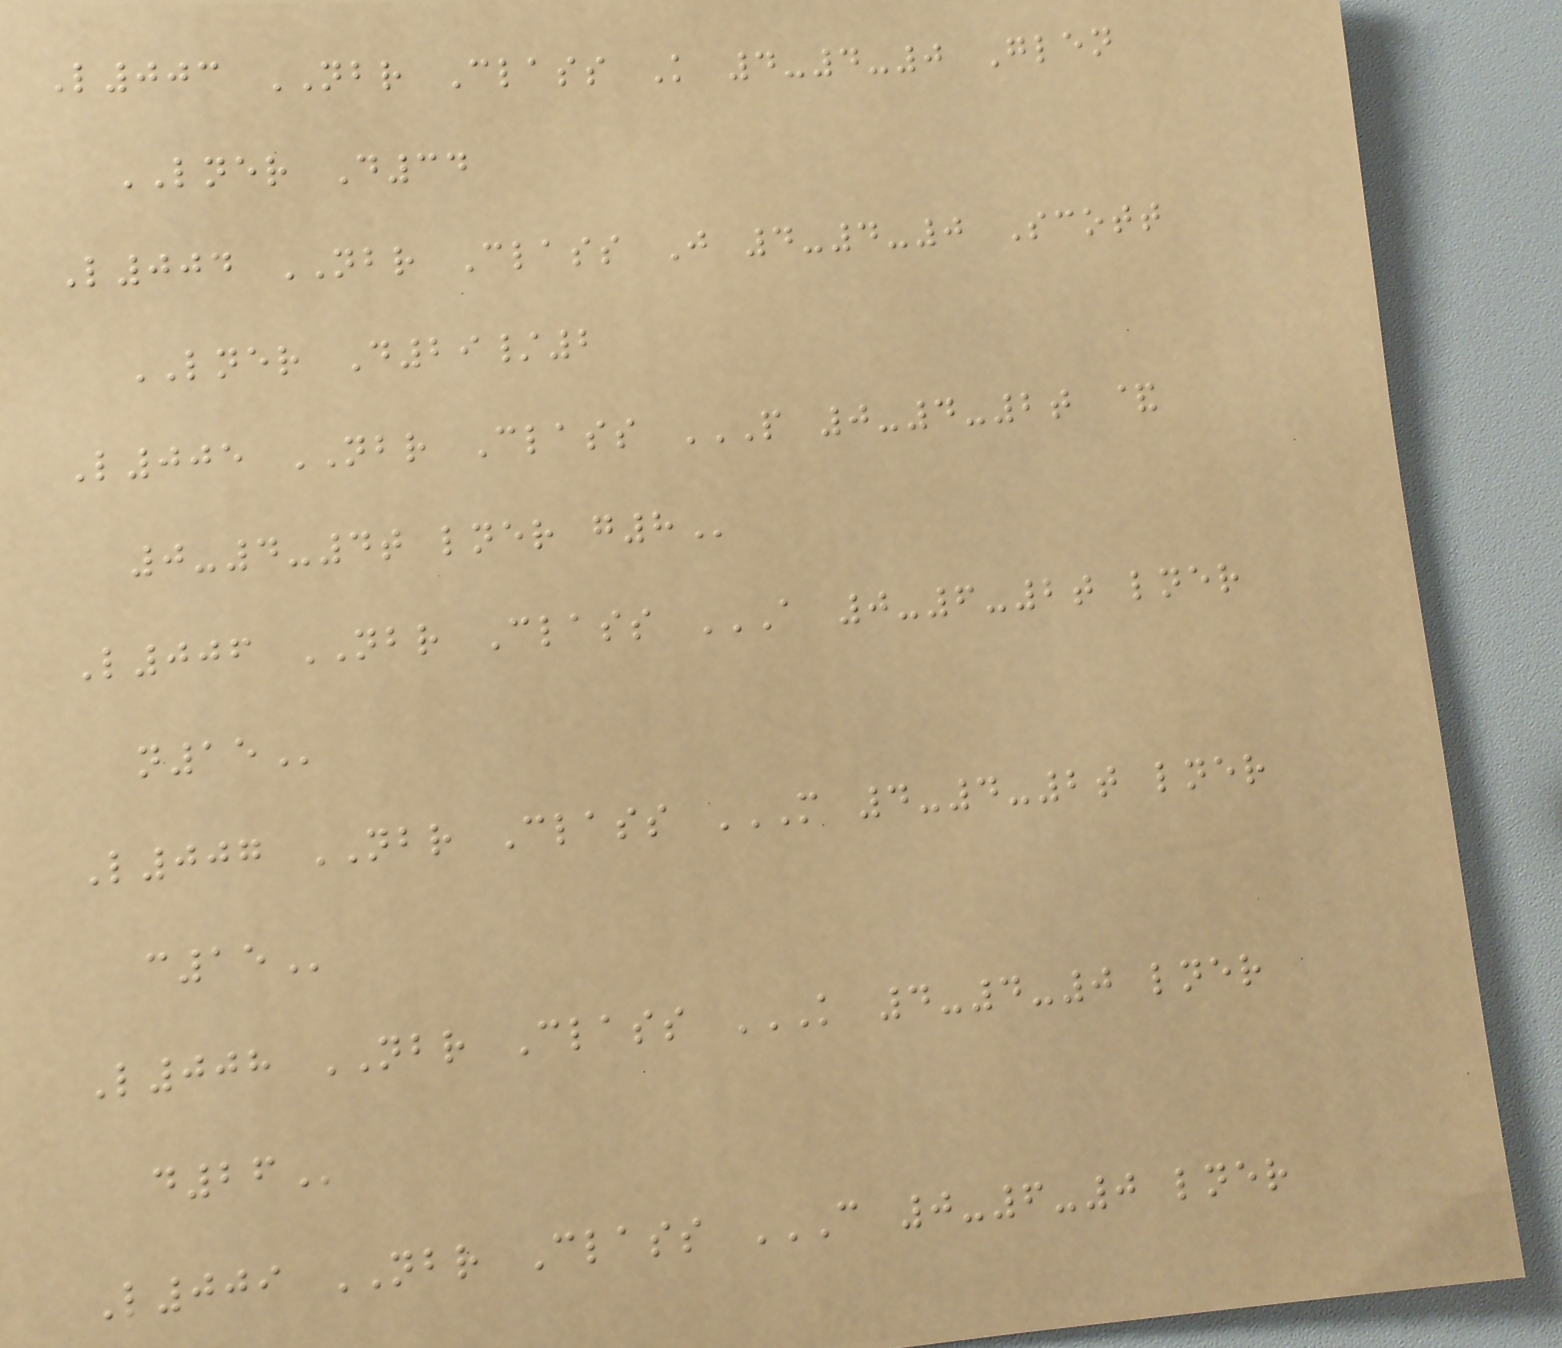L003 NBR Class K 4-4-0 Glen
LNER D34
L004 NBR Class J 4-4-0 Scott
LNER D29/2
L005 NBR Class P 0-4-2T &
0-4-4T LNER G8
L006 NBR Class A 0-6-2T LNER
N15
L007 NBR Class M 4-4-2T LNER
C15
L008 NBR Class K 4-4-0 LNER
D26
L009 NBR Class C 0-6-0 LNER
